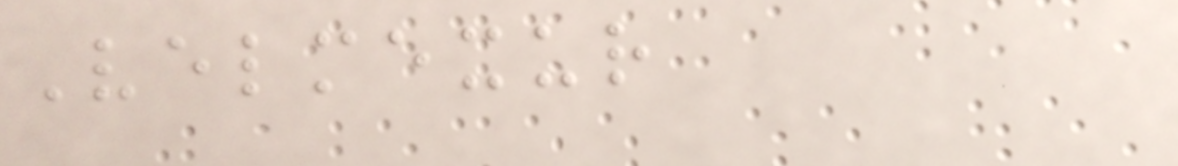Velmexur
